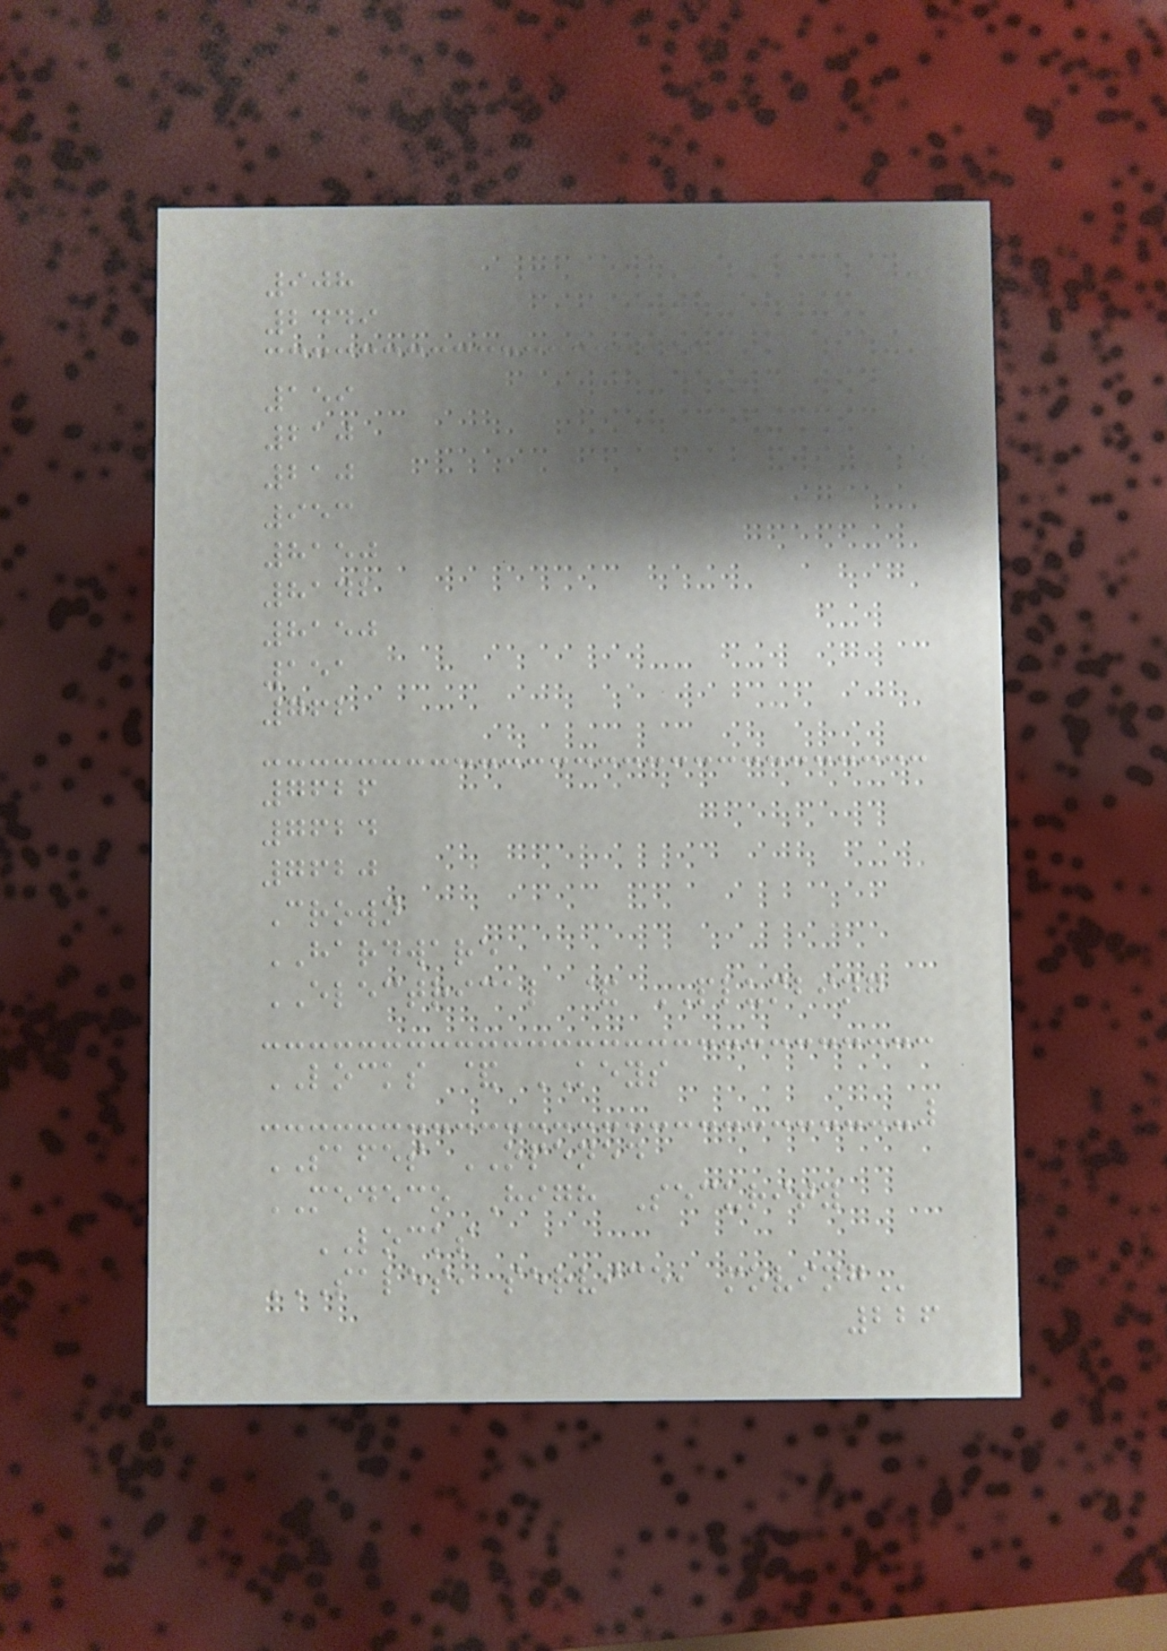908
2449
159
210
210
953
8150
8142
8150
151
762
7626
7624
7620
Crown
HARDWARE
ELECTRICAL & PLUMBING
LOCKS & KEYS
SAFES OPENED
MEDECO High Security
LOCKS
SALES, SERVICE, MOVING
226
